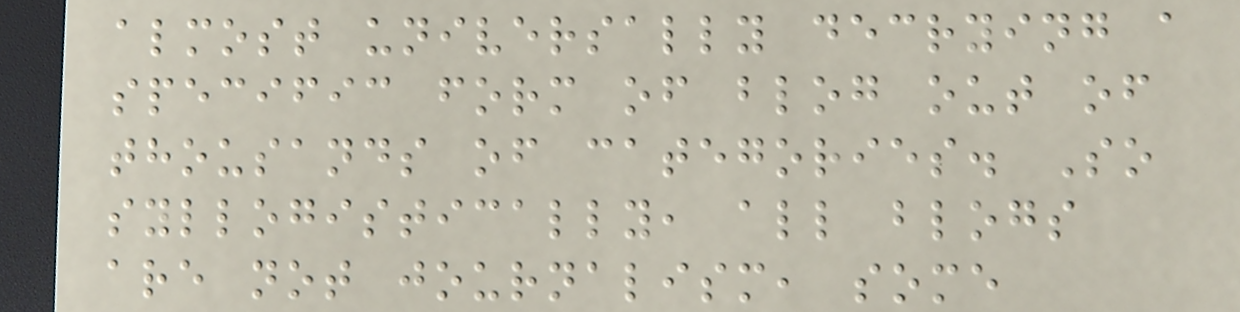almost universally decrying a
specific form of blog out of
thousands of categories. So
syllogistically, all blogs
are not journalism, some
